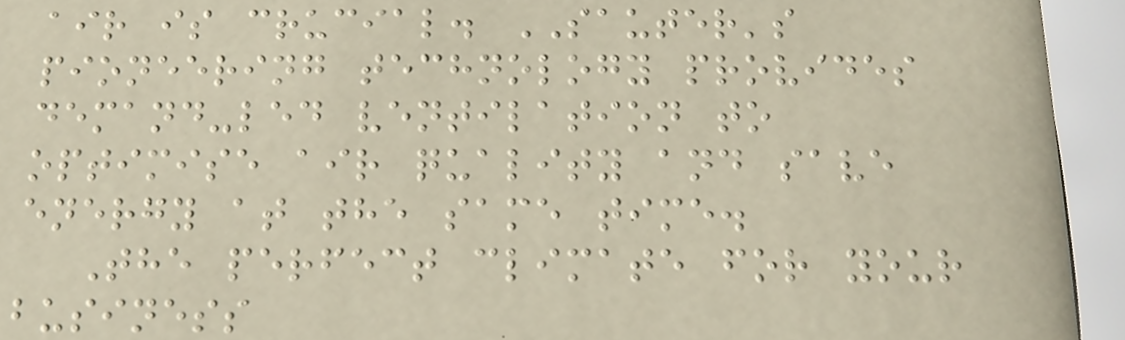air is crucial. SAUTER's
pioneering technology provides
demand-led ventilation to
optimise air quality and save
energy at the same time.
The perfect climate for your
business
